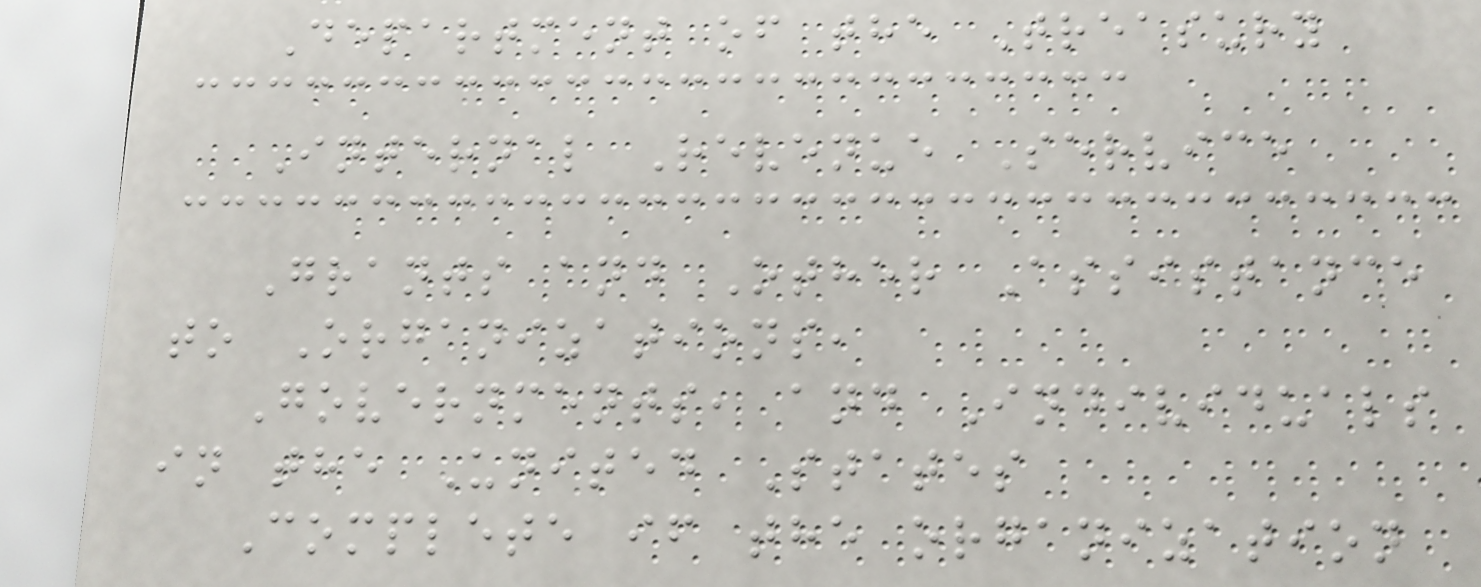Department of the Treasury
Internal Revenue Service
Grants and Other Assistance
to Organizations,
Governments, and Individuals
in the United States
Complete if the organization
